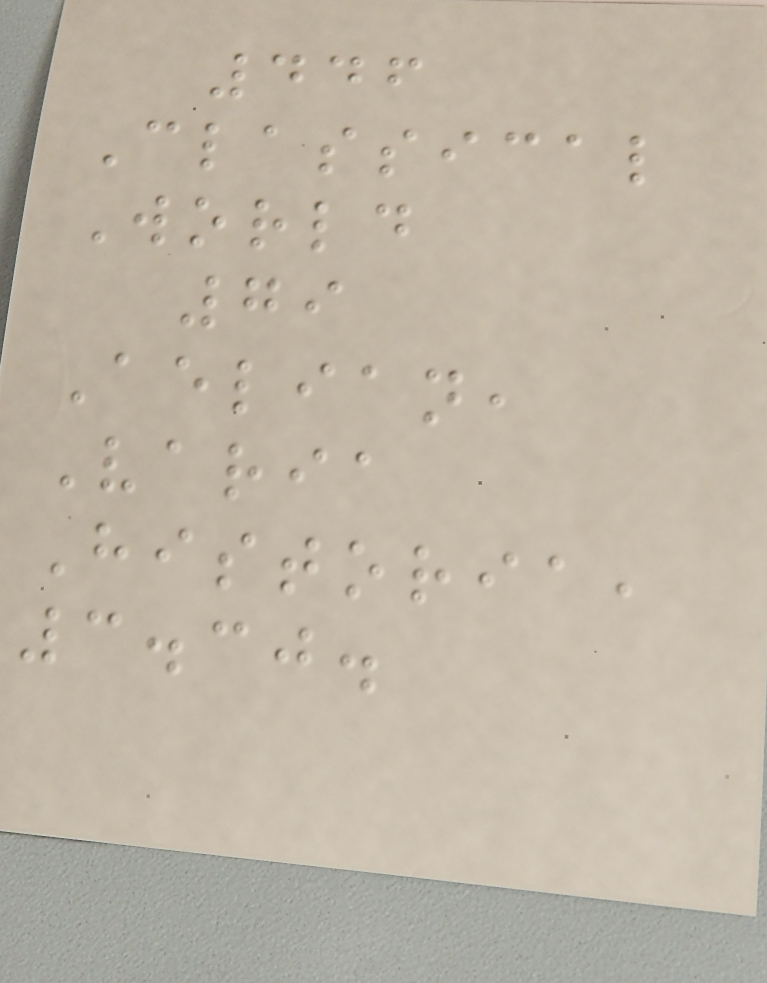446
Classical
World
79
Aelian,
Varia
Historia,
3.30.
